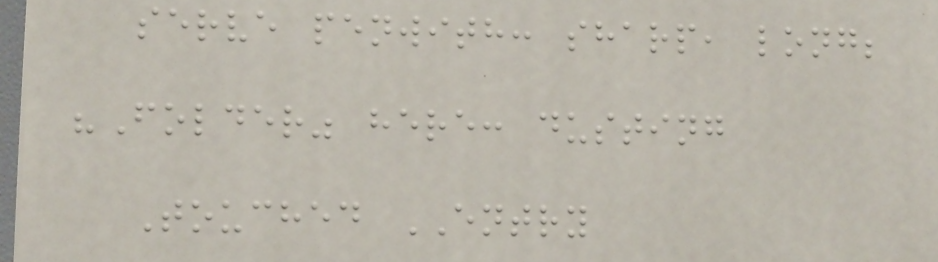serve penwith: sharp, long;
"Folder" here: dusting
Touched ENTRY
